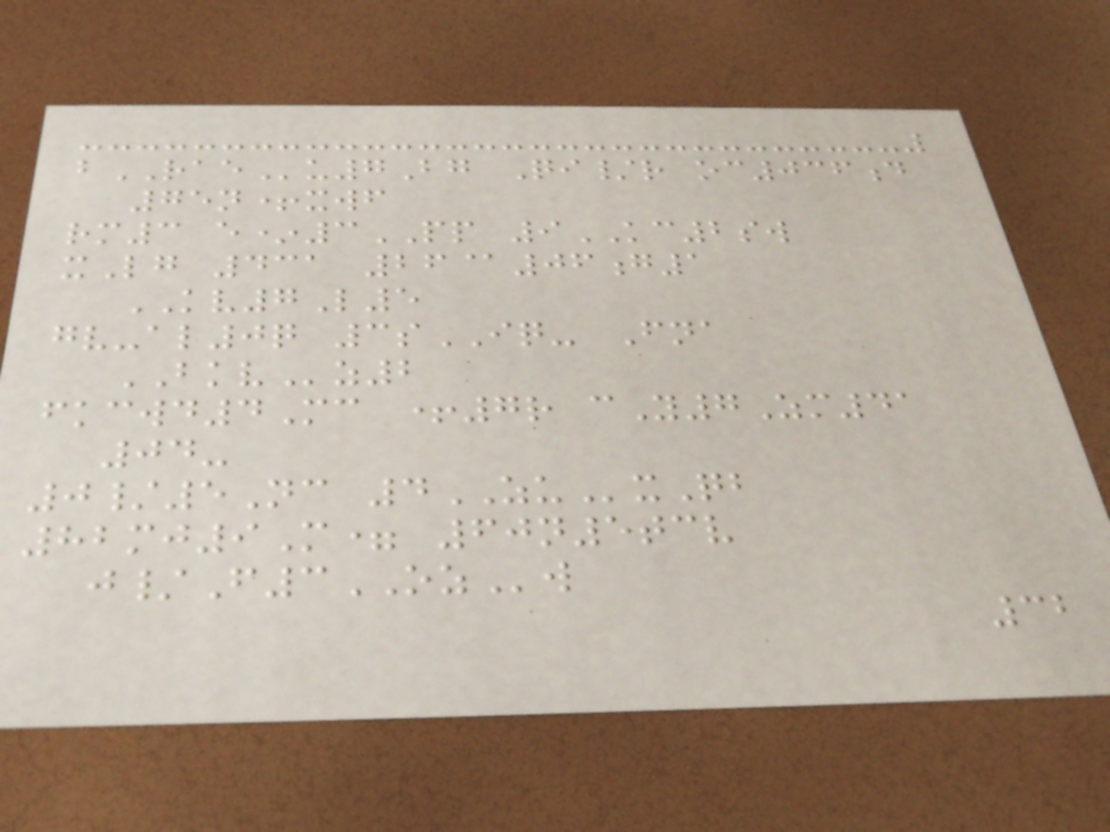bRAEu7Bg Qi/r oc036d
75n+xwf
rm3 e*3PP 9KC2sw
xLg 431 26@06g1
KV7L5
gv-al0q 3sIQ- Fna
BKVz2
fkcwd4Mc +7r cY7Zm41
04-
0/5Nc 4ZUxQb
82mj9M= 60n5tcv
j/F3OZw
32
